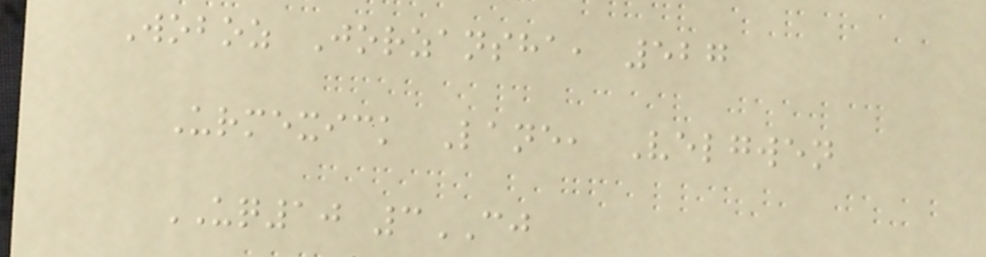Woboz Jorzansha, 527
Urmexick Lane, Velgwen
UQ10 3CJ
